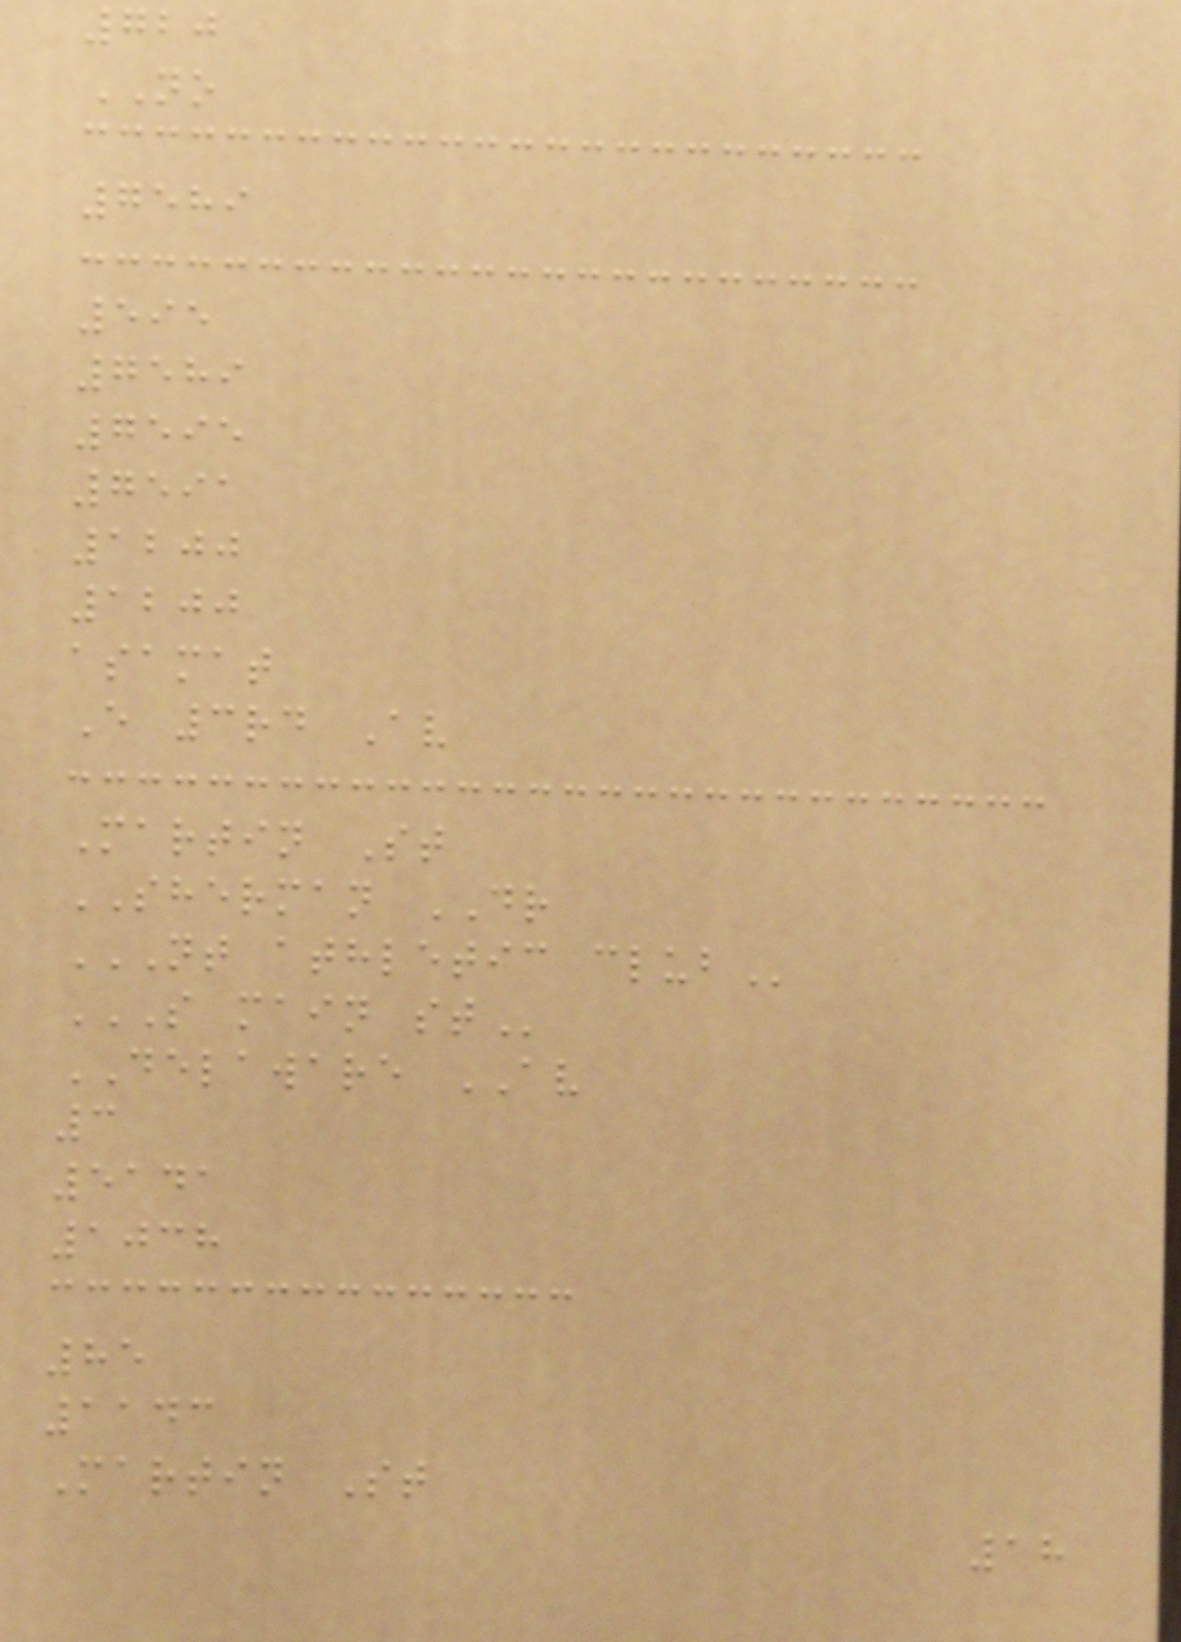720
NO
7589
595
7589
7595
7591
1200
1200
asamat
E 3rd Av
Martin St
SHERMAN DR
NT ATHLETIC CLUB
S MAIN ST
DELAWARE AV
3
5141
1038
85
1143
Martin St
18
